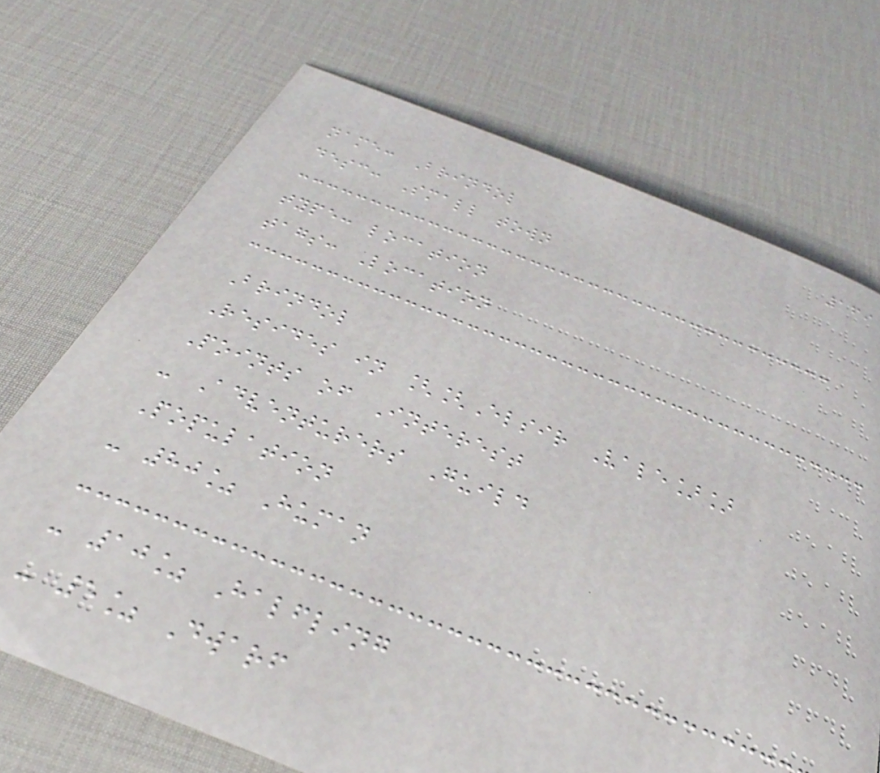169
name: Brindol
desc: Small town
type: location
tags: Location
Brindol
Resides in [[Elsir Vale]]
Points of Interest
- Adventurers Guild
Population
- 80% Human
- 10% Halfling
- 5% Dwarf
